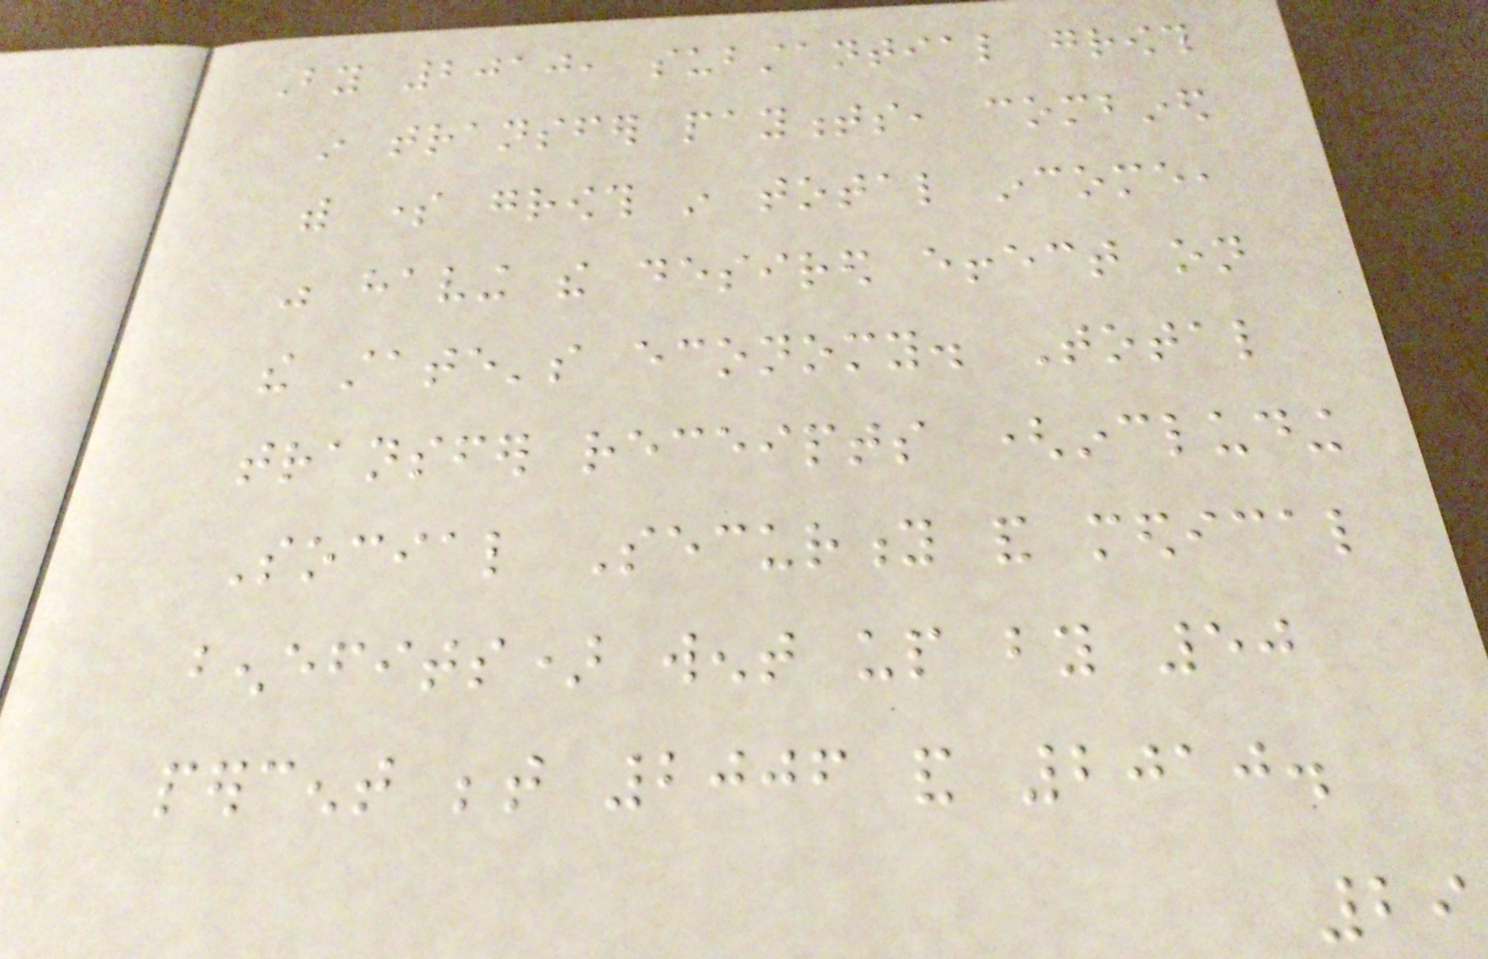By 2010, substantial growth
in transfer payments, combined
with some growth in total income,
was having the desired effect on
the state's economy. Total
transfer receipts (including
Social Security and medical
benefits) went up by 50
percent between 2006 and 2010.
29
